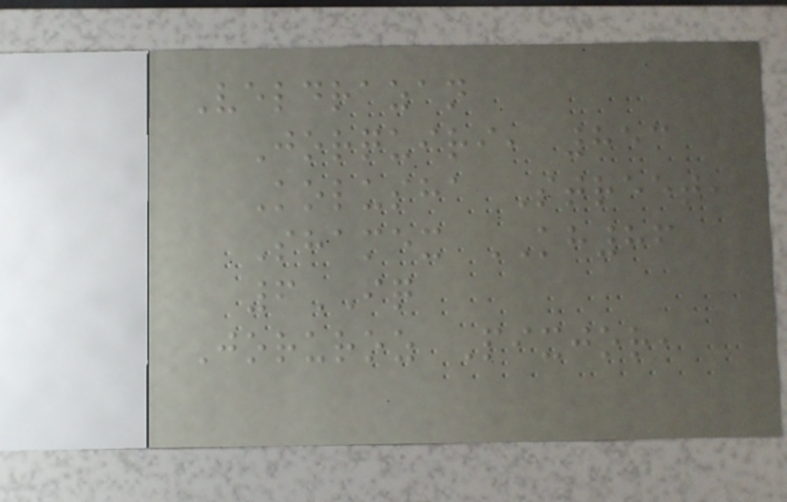Veldrazan
Jorquiri, 853
Kolusha Street,
Shamex KH86
6IQ
Joruroz Pixjor,
